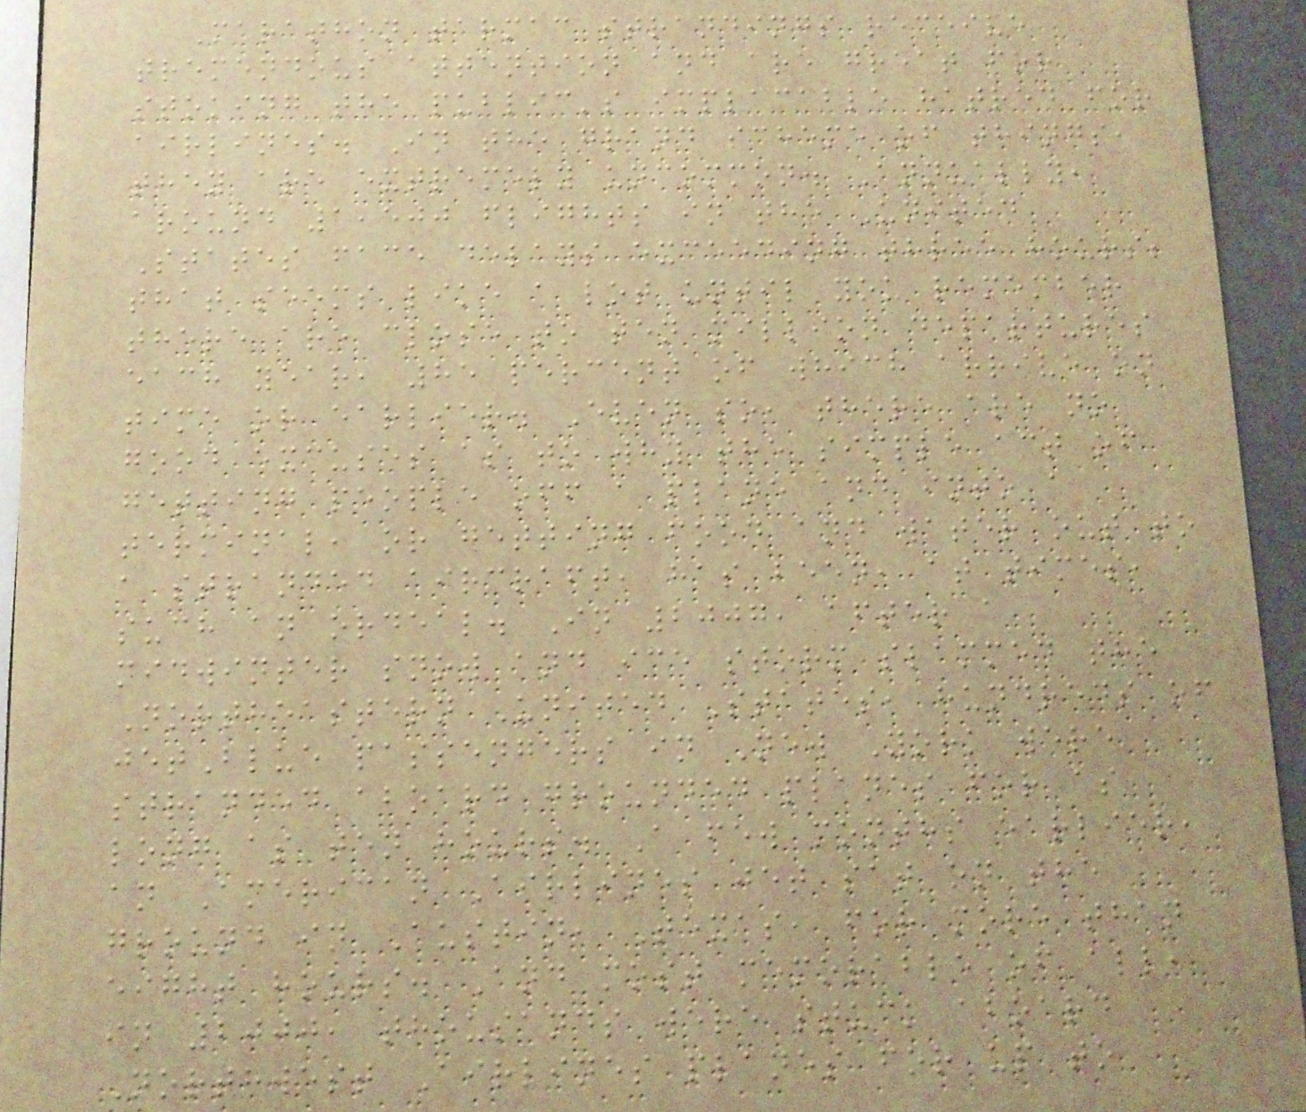Marathon tarmac strandings receive
tremendous attention and are great for
stoking the public's implacable hatred for
airlines. In the grand scheme of things,
they are extremely uncommon. Annually,
around 1,500 flights in the United
States face delays exceeding three hours;
that seems like a lot until you remember
there are close to ten million departures
each year, 85 percent of which arrive on
time or earlier. Even so, there are no
good excuses as to why the simple act of
getting people off a plane and into a
terminal, or getting food and water out to
a stranded aircraft, has been, at times,
such an ordeal. In 2007, after a
midwinter snow and ice storm slammed the
Northeastern United States, hundreds of
jetBlue passengers in New York were
stranded aboard grounded planes for as
long as ten hours. A few months earlier,
an American Airlines jet sat on the
ground in Austin, Texas, for more than
eight hours. And most memorable of all,
in 2000, thousands were stuck aboard
Northwest Airlines planes for up to
